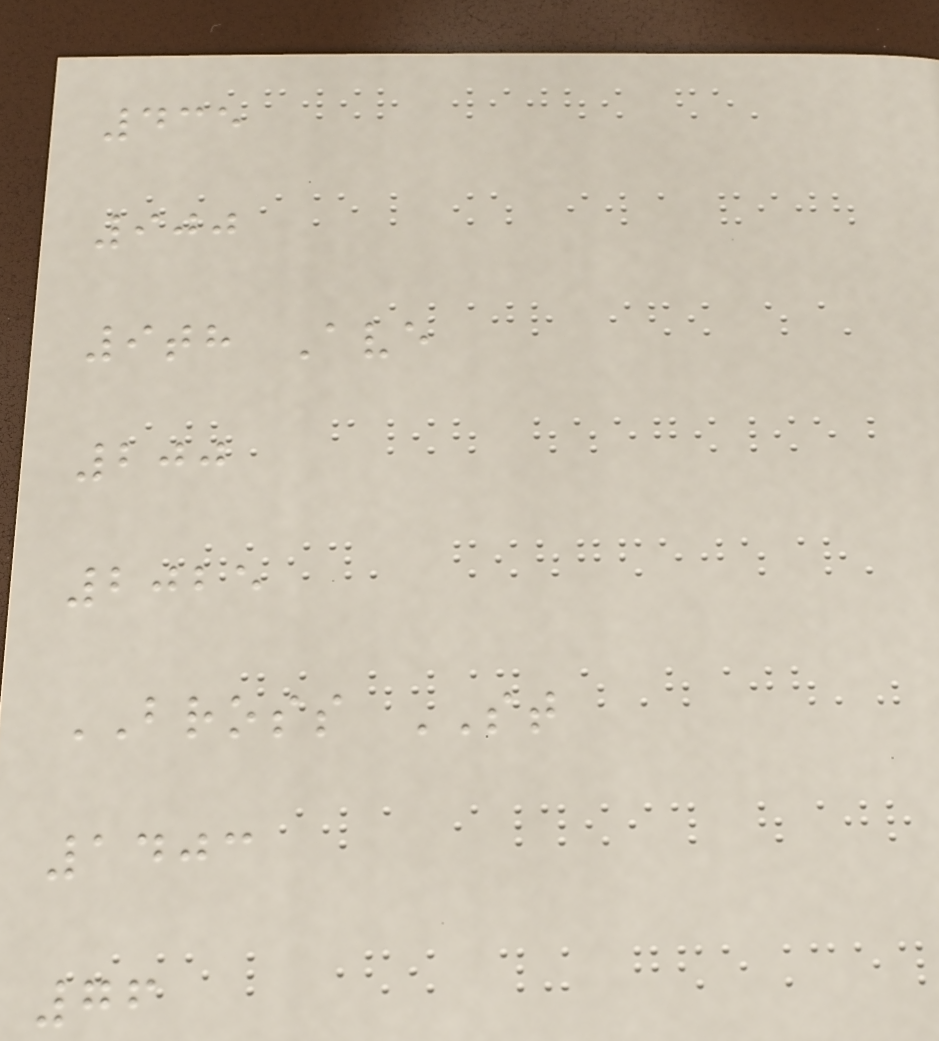435
900
9th Ave
200
2025
BROSS ST
1403
76
